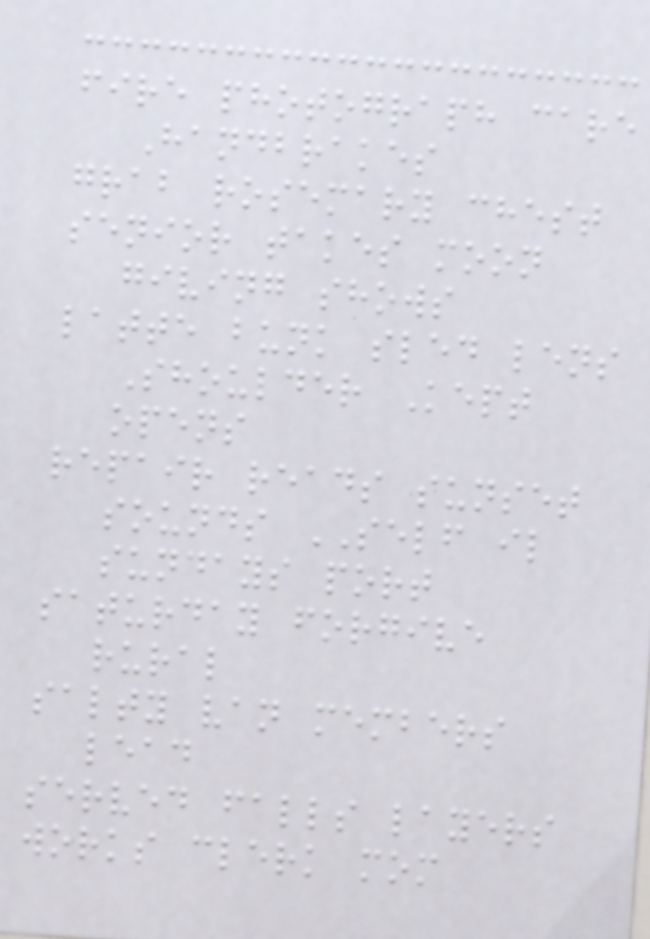fire photograph care
Handbrakes
grab rosemary chest
senior takes moon
giving shows
latte bunk sled lens
Shoulder Kept
opens
repair reads sunset
sounds SELF il
sundays port
saturday forgive
rural
salty van members
lead
served falls layers
works clerk mom
